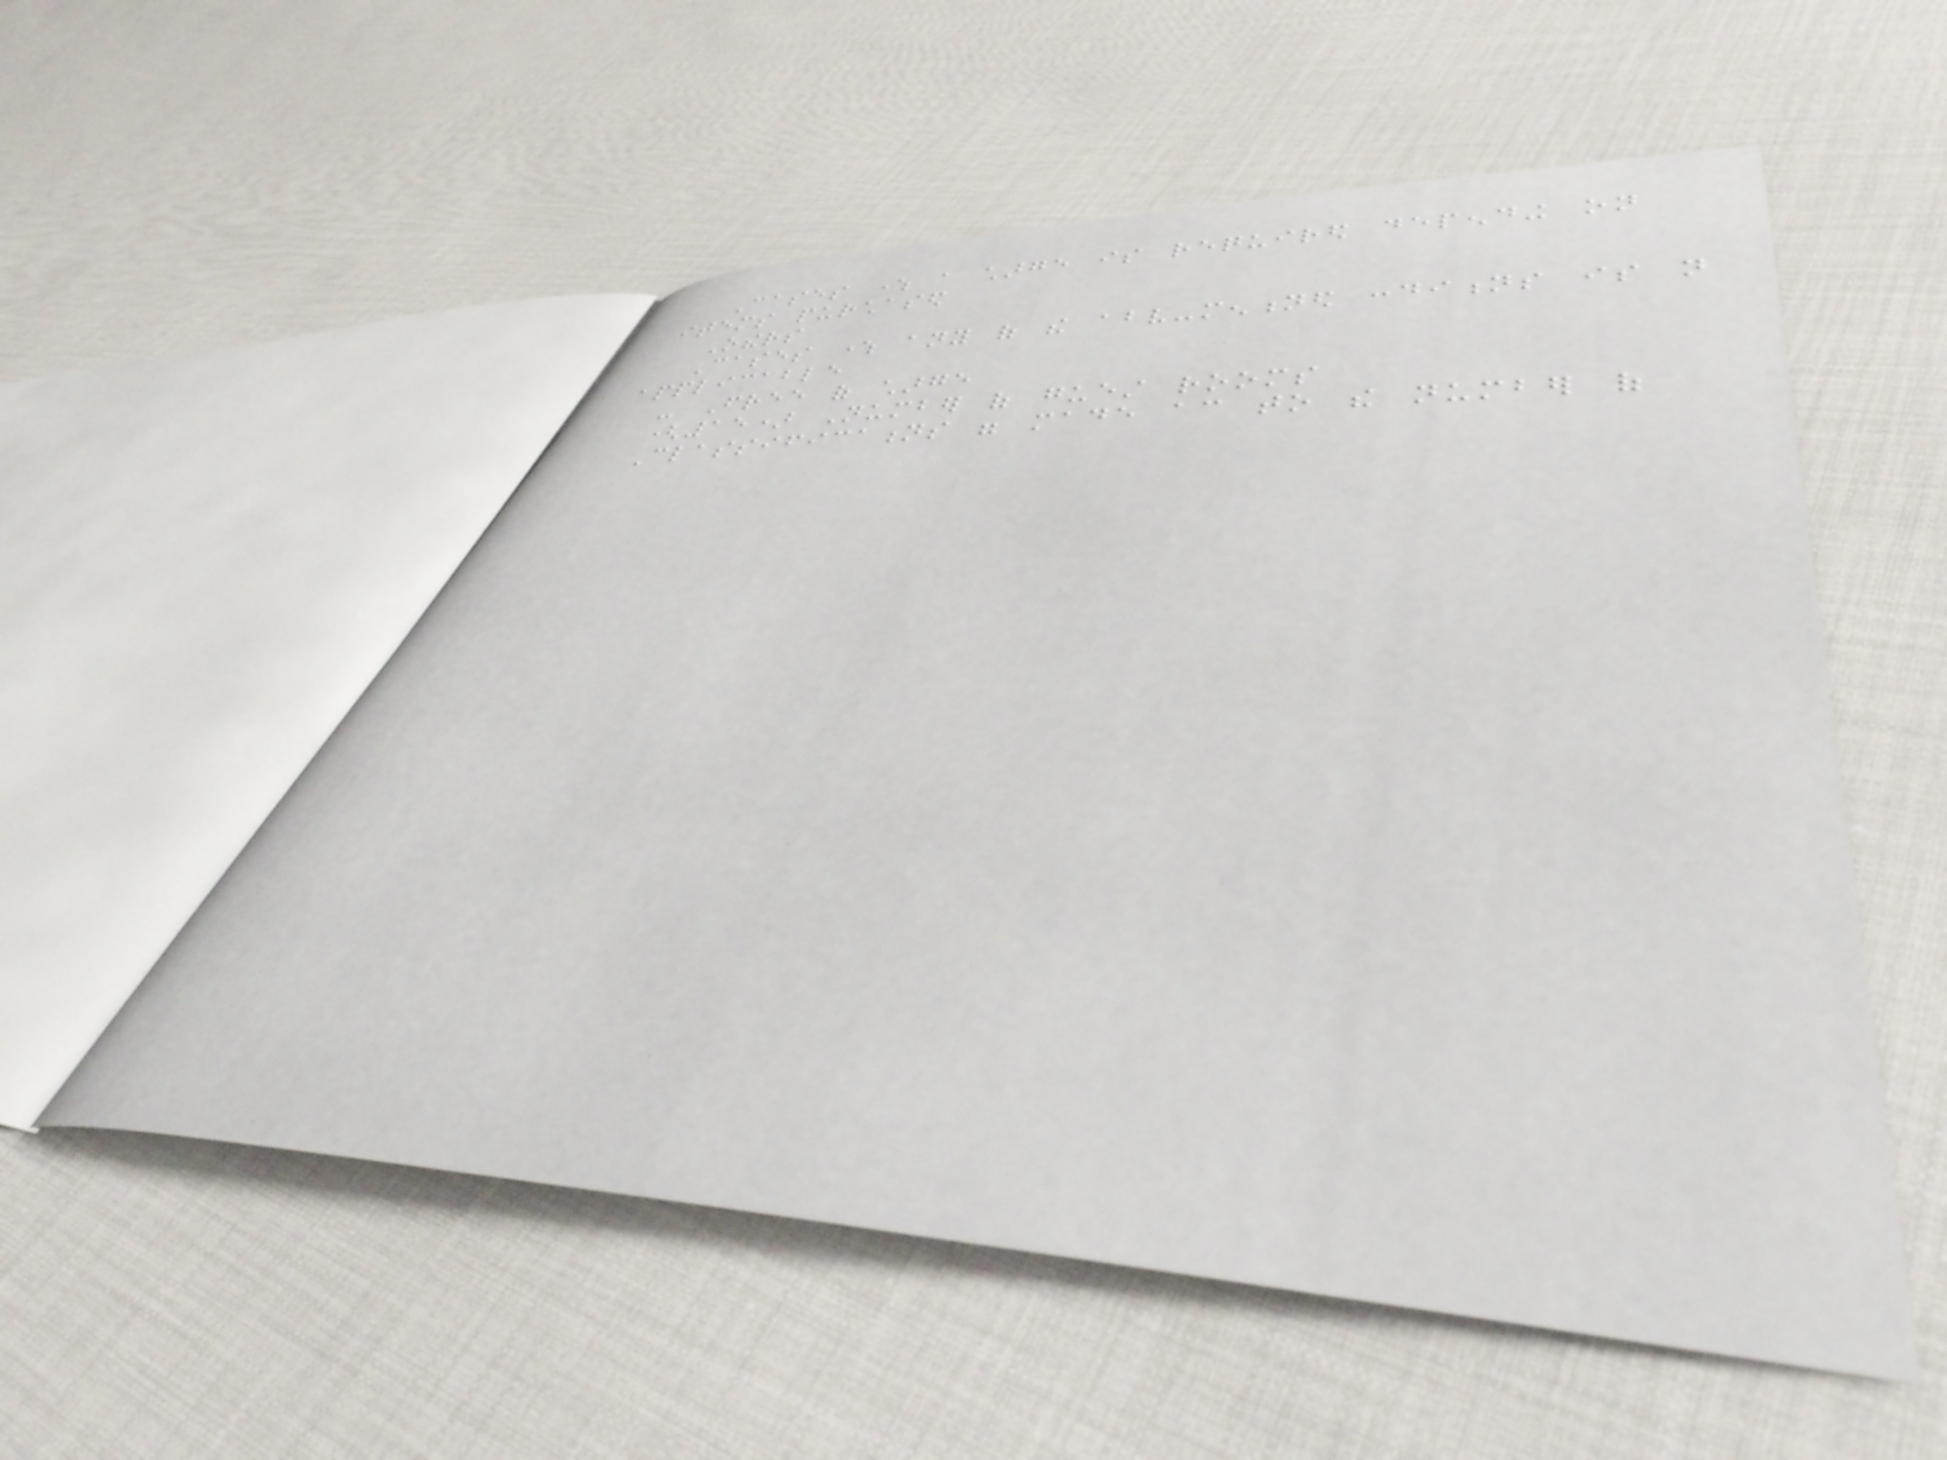Cases where a charge is required depending on
items purchased
Others
Cases where any of the above-mentioned conditions is not
applicable
- Free of charge
(15) Number of guest rooms
Classifications were made according to the number of
